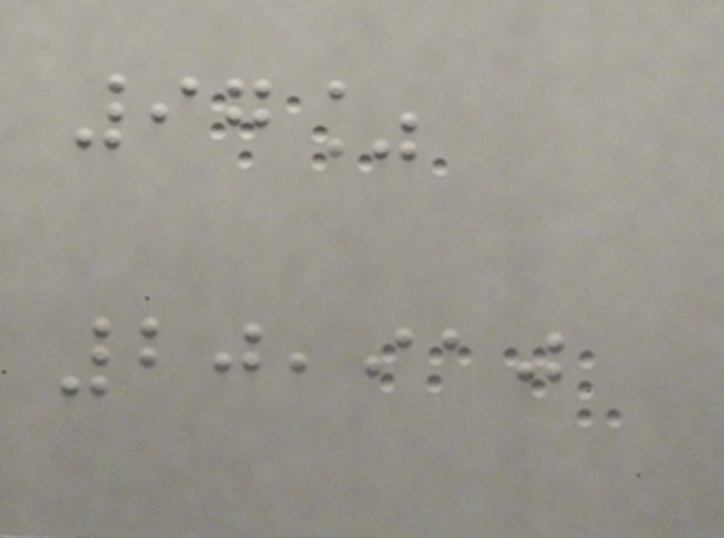97%
20,910
